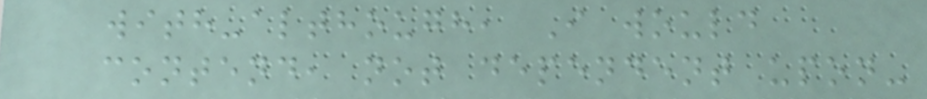with-although, I would
contend, not dependent upon-
